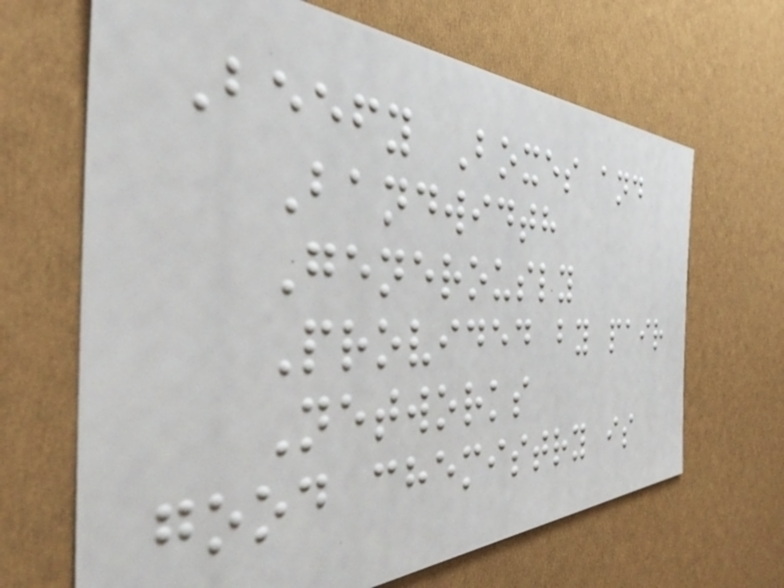Beefy Boxes and
Bandwidth
Generously
Provided by pair
Networks
good chemistry is
